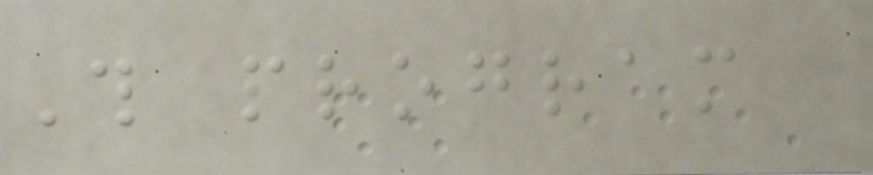This program
